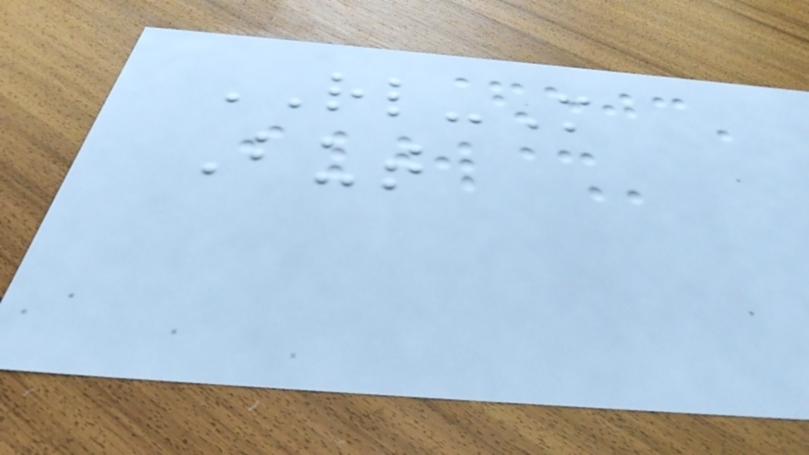RL-M
But
